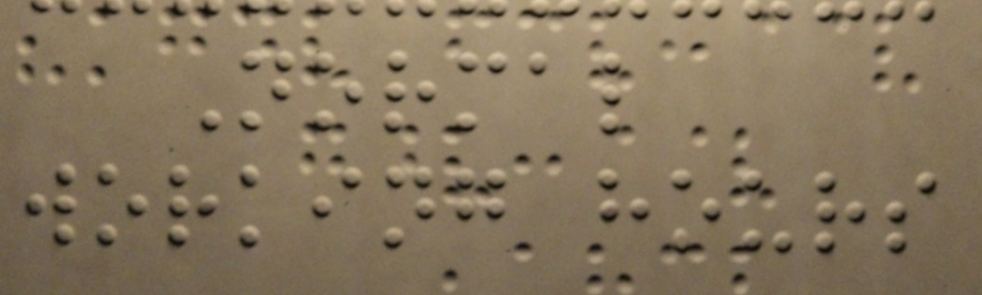Normal
working hours
